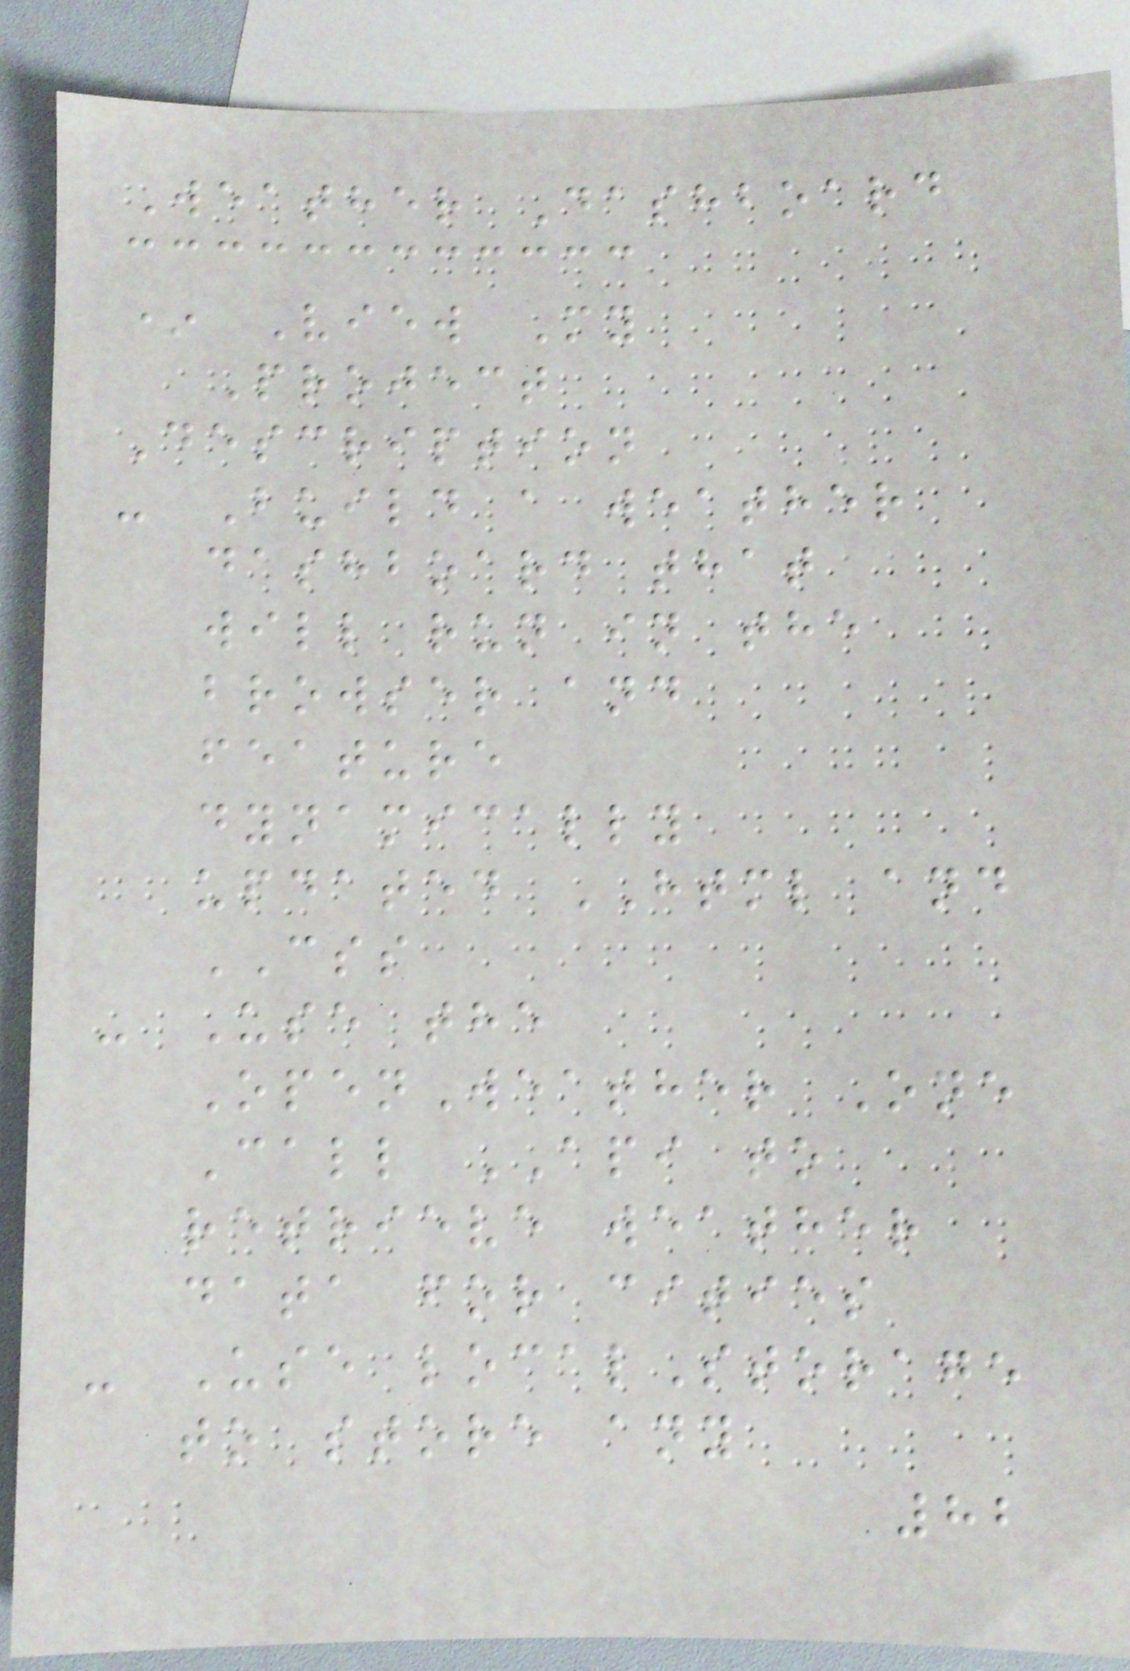Weather Dashboard
* View My
Project
Description
- Build a weather
dashboard that
will run in the
browser and
feature
dynamically
updated HTML and
CSS
- Use the
OpenWeather One
Call API to
retrieve weather
data for cities
- Use localStorage
to store any
82
